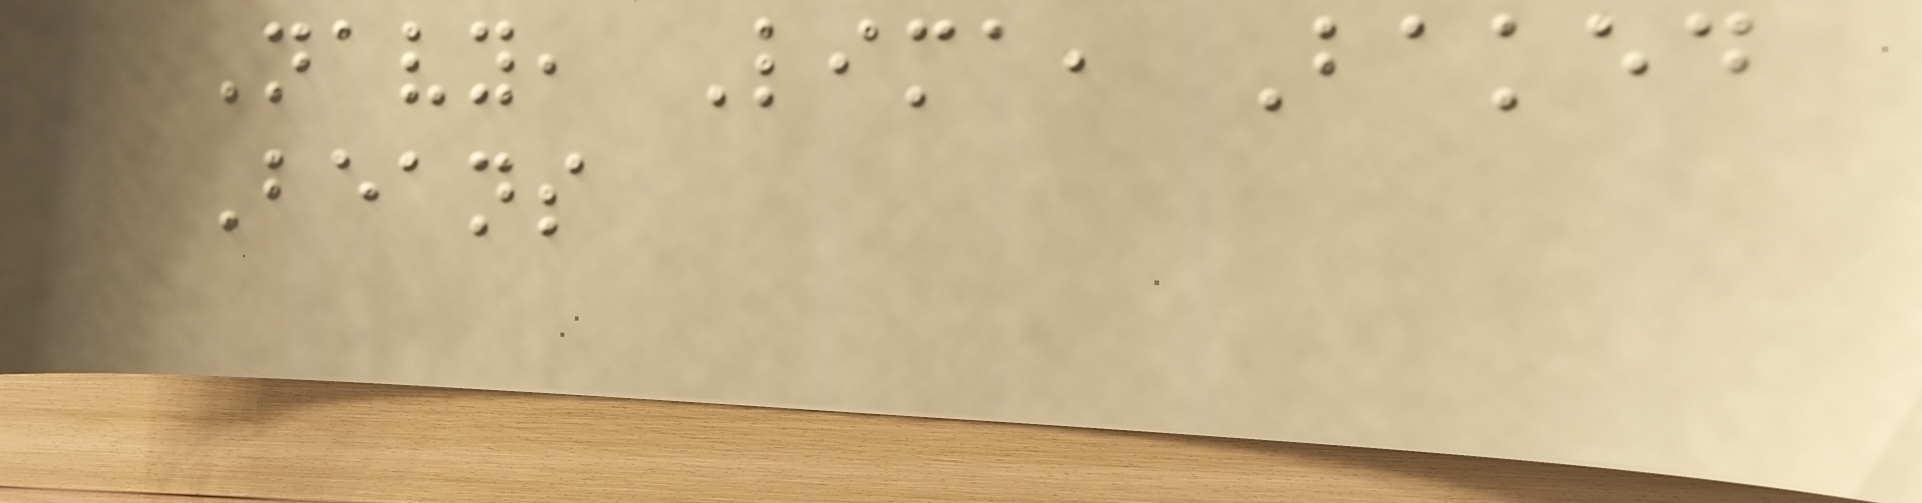Navy, Lima, Baked
Beans
